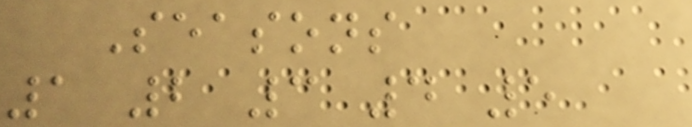Seasons
1 2 3 4 5
